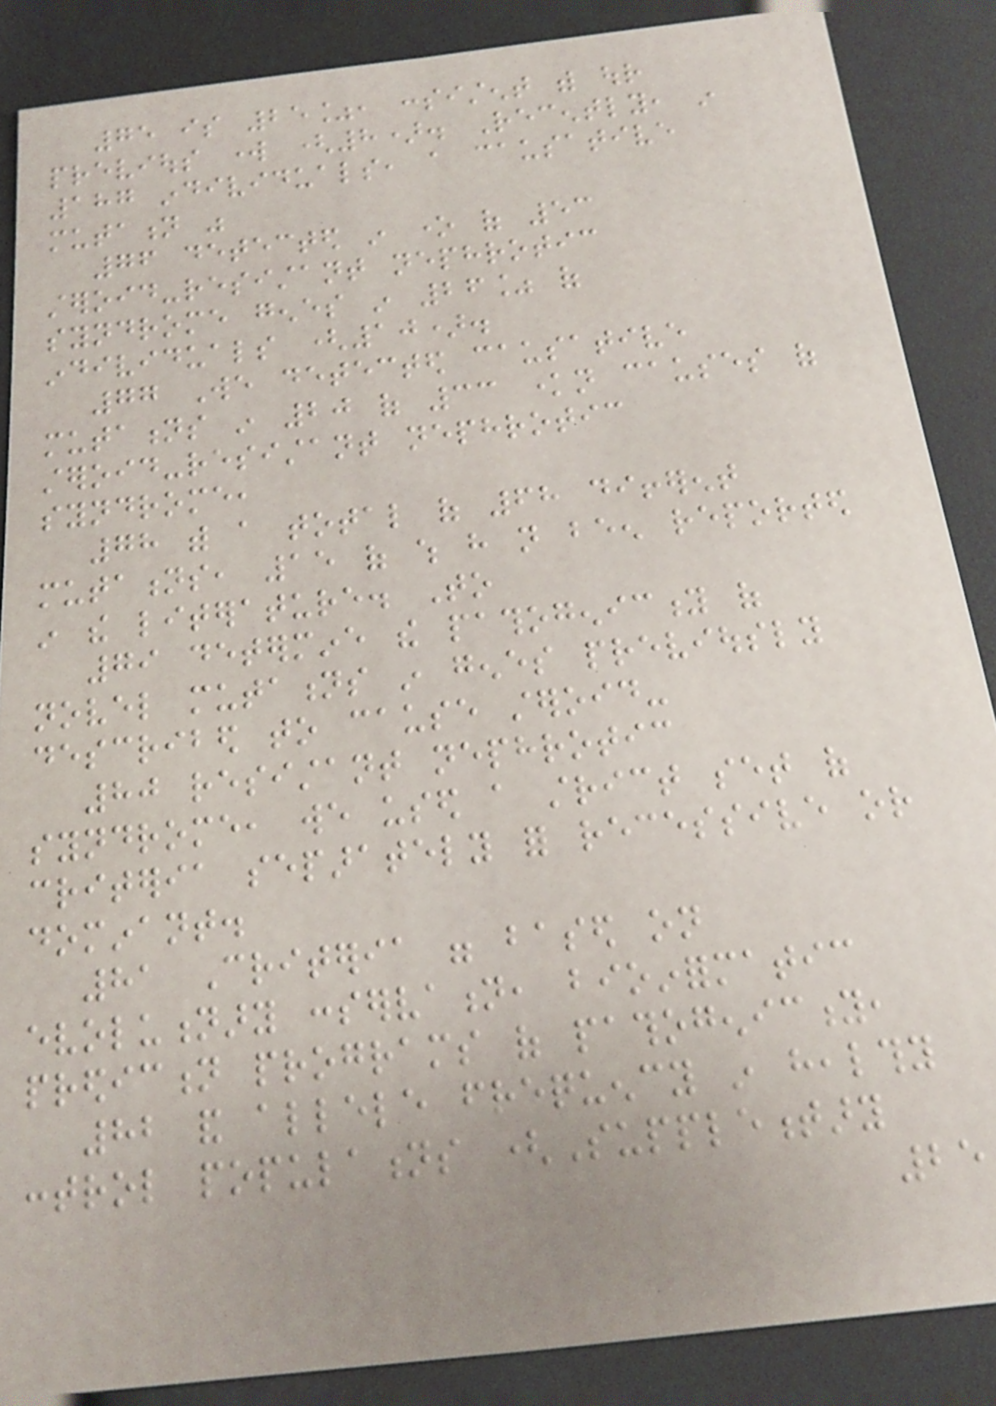75 is 25%, consistent with our
previous work (8). Recently, in
187 individuals, a causative
mutation was
76 detected in one of 53
steroid-resistant nephrotic
syndrome genes in 26% of
individuals (10).
77 We detected causative
mutations in 20 of 33 known causes of
steroid-resistant nephrotic
syndrome,
78 with a total of 68 different
mutations, 15 of which have not been reported
in the literature. To
79 determine the pathogenicity of
novel mutations in genes previously
described to cause steroid-
80 resistant nephrotic
syndrome, we used a strict set of
criteria separately for recessive or
dominant.
81 Criteria were based on
evolutionary conservation, bioinformatic
prediction programs of pathogenicity,
82 and allele frequency in healthy
control populations (Supplementary
25
